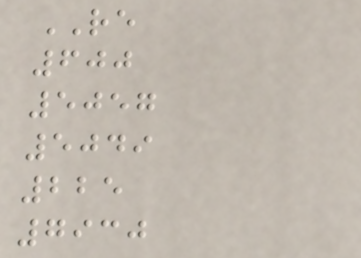RE
600
5057
5049
225
7930
